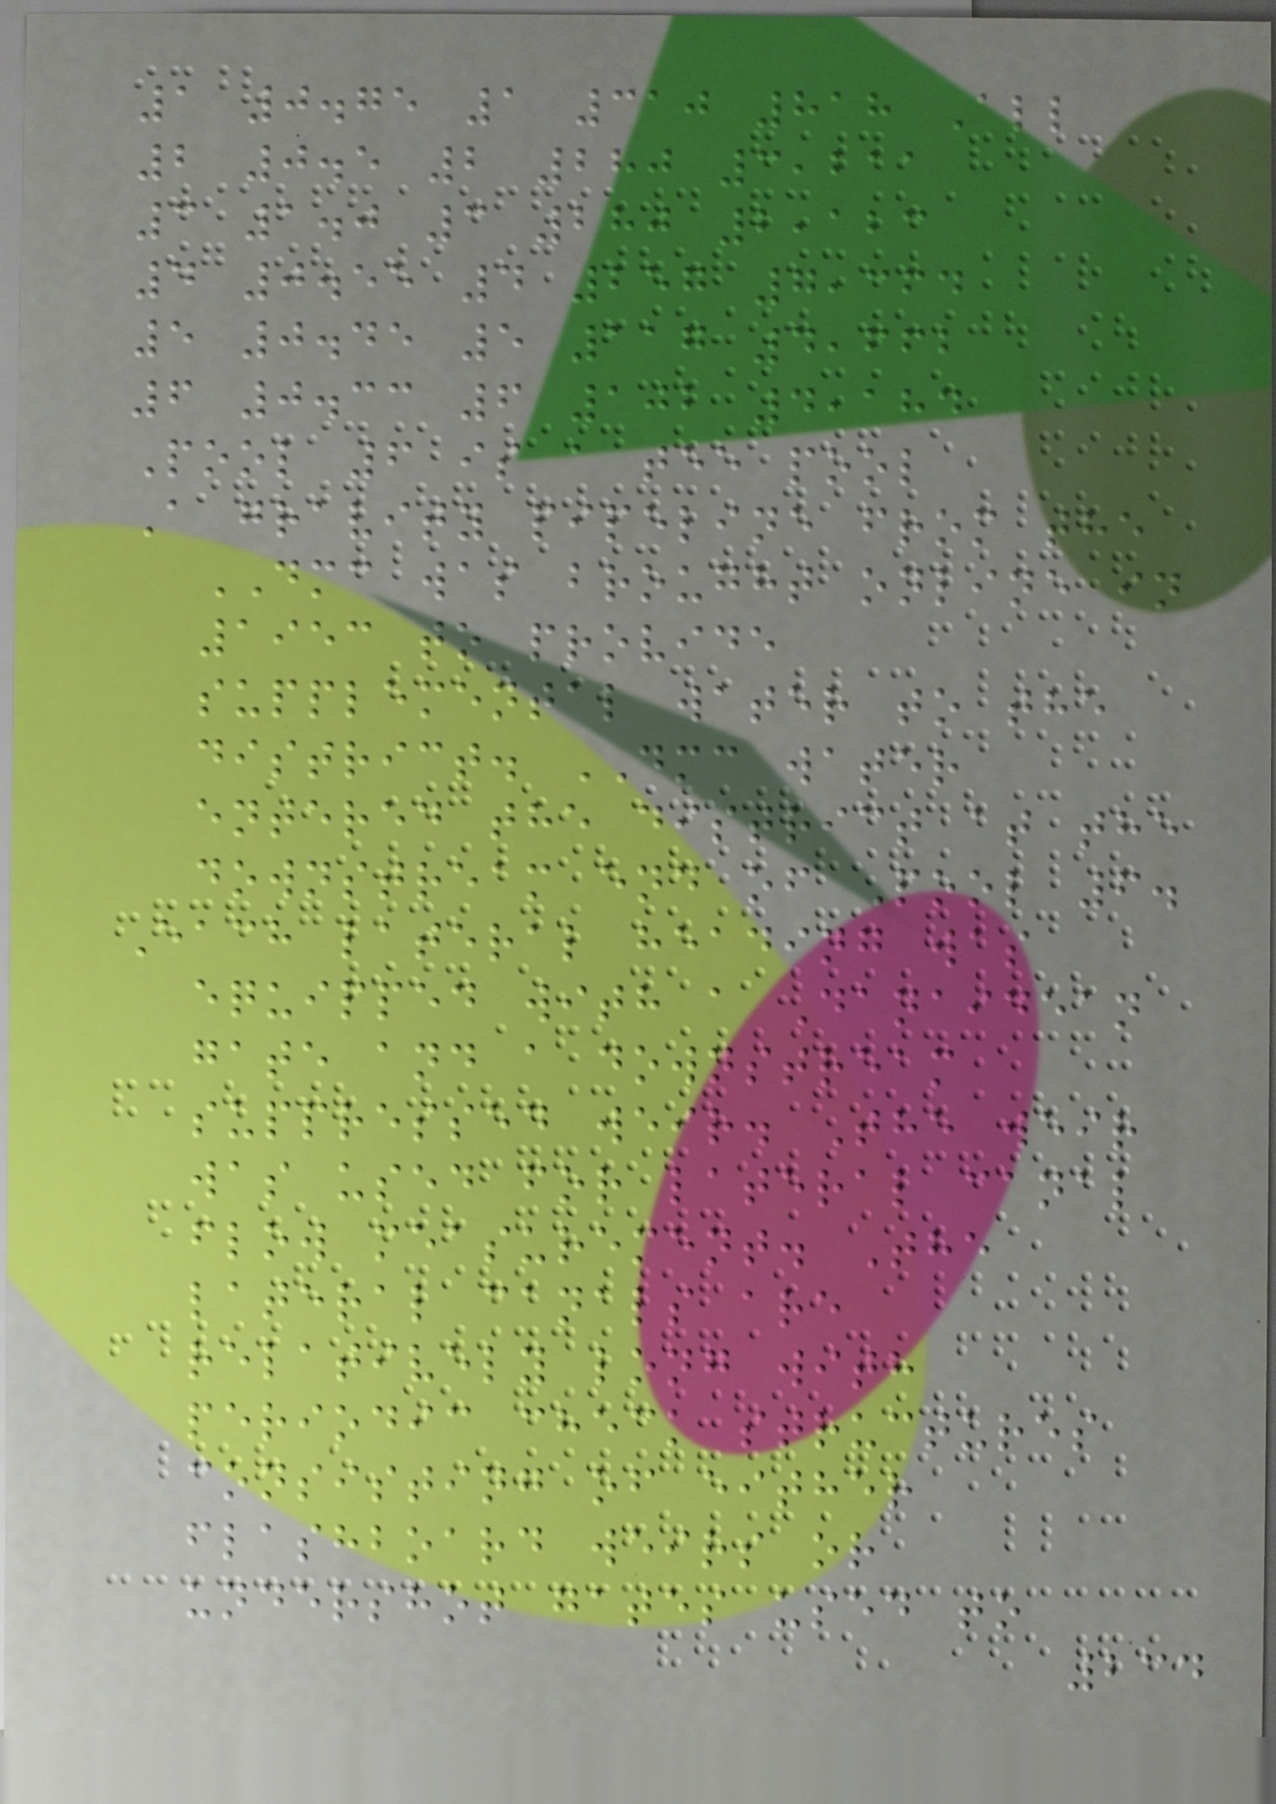1 0.75 1 310 818 All
2 0.5 2 280 3,211
3 1.0 3 280 2,123
4 0.55 4 257 7,364
5 0.45 5 117 4,662
6 0.33 6 102 4,184
Pool 6 is a tee pool
A gravity pipeline from the
DMC was brought online in
1953 to provide
supplemental water to the
district. DMC water
entered the district at the
downstream end of Pool 6.
Each lateral heading was
equipped with a Danaidean
gate and a downstream
suppressed weir. The weir
was used for lateral canal
flow measurement. The
lateral canals are
relatively long with
periodic check structures
consisting of either
flashboard weirs or
undershot gates used to
234
